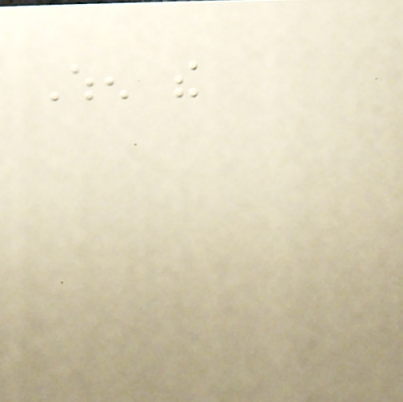When the
